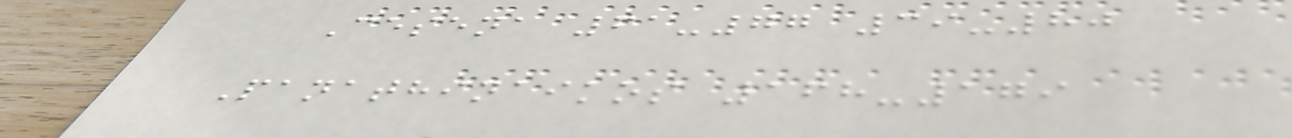Cesena 61-77 39-80
Panathinaikos 168-179
